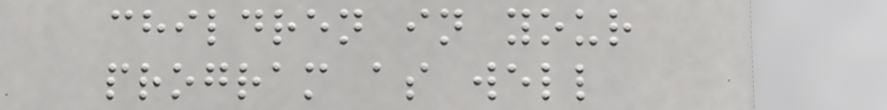children in your
program as well
